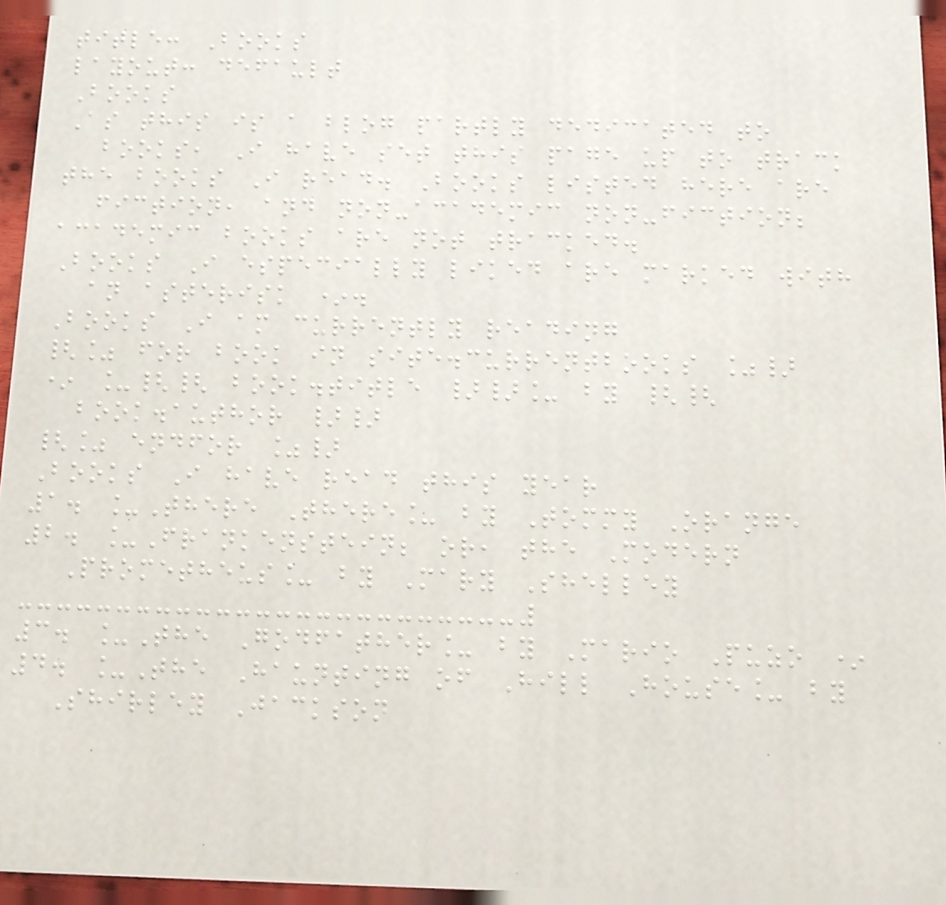title: Books
layout: default
Books
As this is a blog partly dedicated to
books, I have set this page up to track
the books I read. Books listed here are
fiction, and non-academic non-fiction;
academic books are not tracked.
Books I especially liked are marked with
an asterisk *.
Books I am currently reading
{% for book in site.currentbooks %}
* _{{ book.title }}_ by {{
book.author }}
{% endfor %}
Books I have read this year
1. _There There_ by Tommy Orange
2. _Frankenstein; or, the Modern
Prometheus_ by Mary Shelley
3. _The Godfather_ by Mario Puzo *
4. _The Haunting of Hill House_ by
Shirley Jackson
